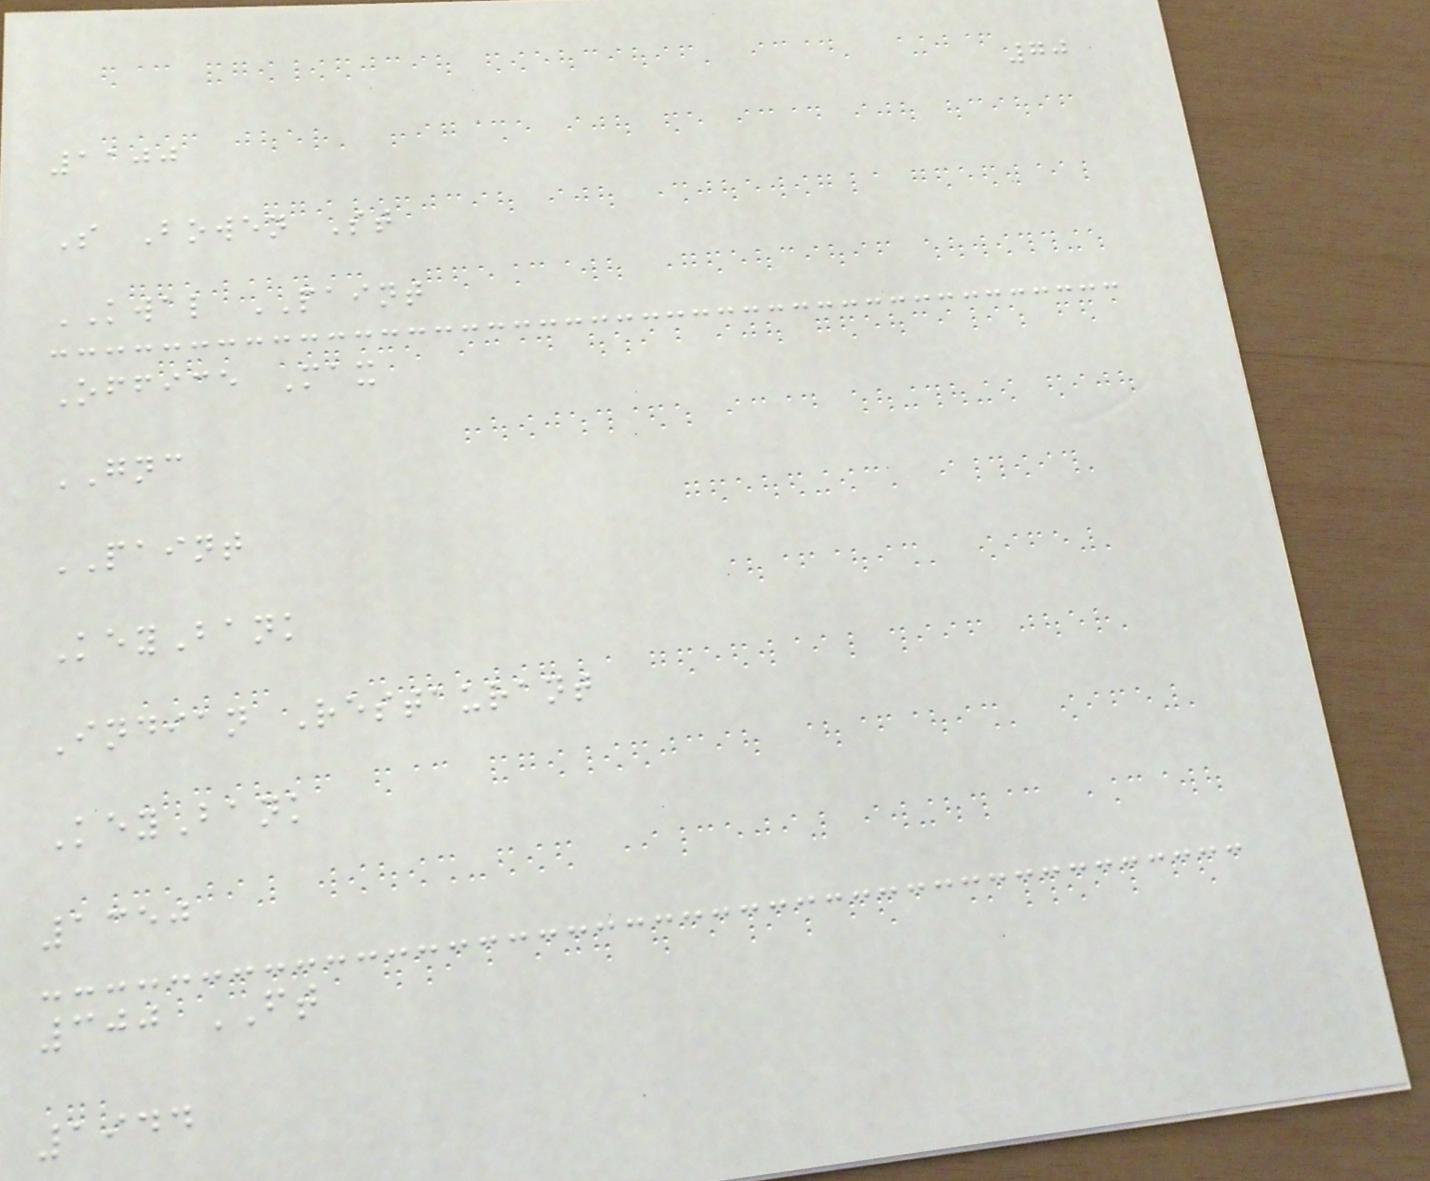70
1100
S Bowen St
KWAL PAINT
Office Max
GNC
PAINT
KeyBank
Indian Restaurant
KeyBank
1350
300 FT
1944
